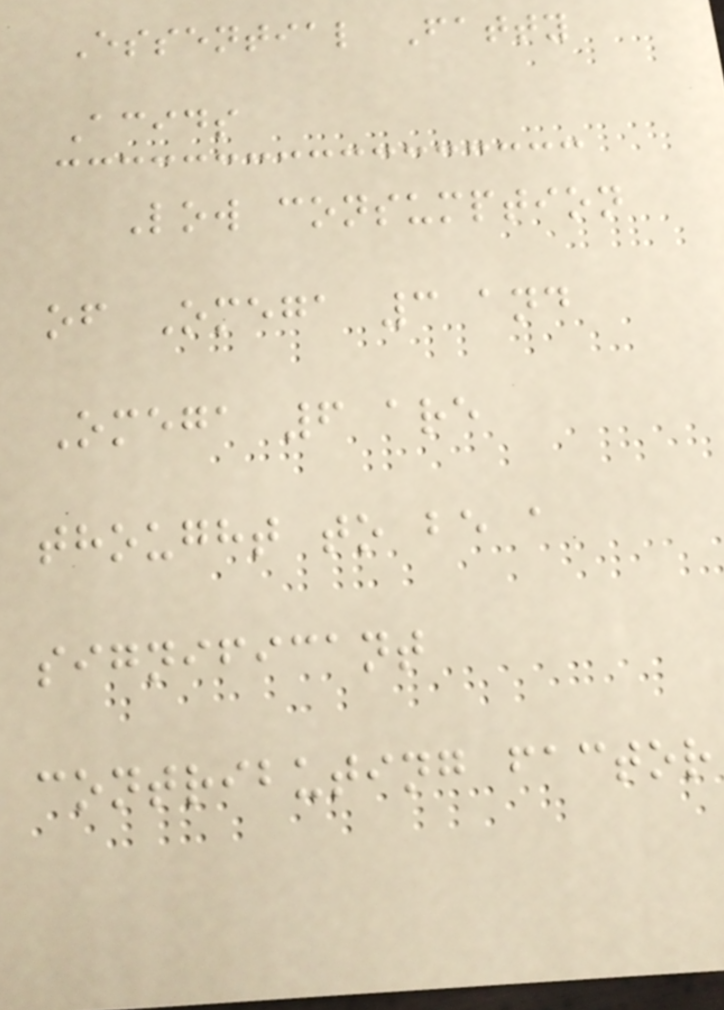Essential Fatty
Acids
Low consumption
of Omega 3 and
Omega 6 are
thought to be a
significant
contributing factor
